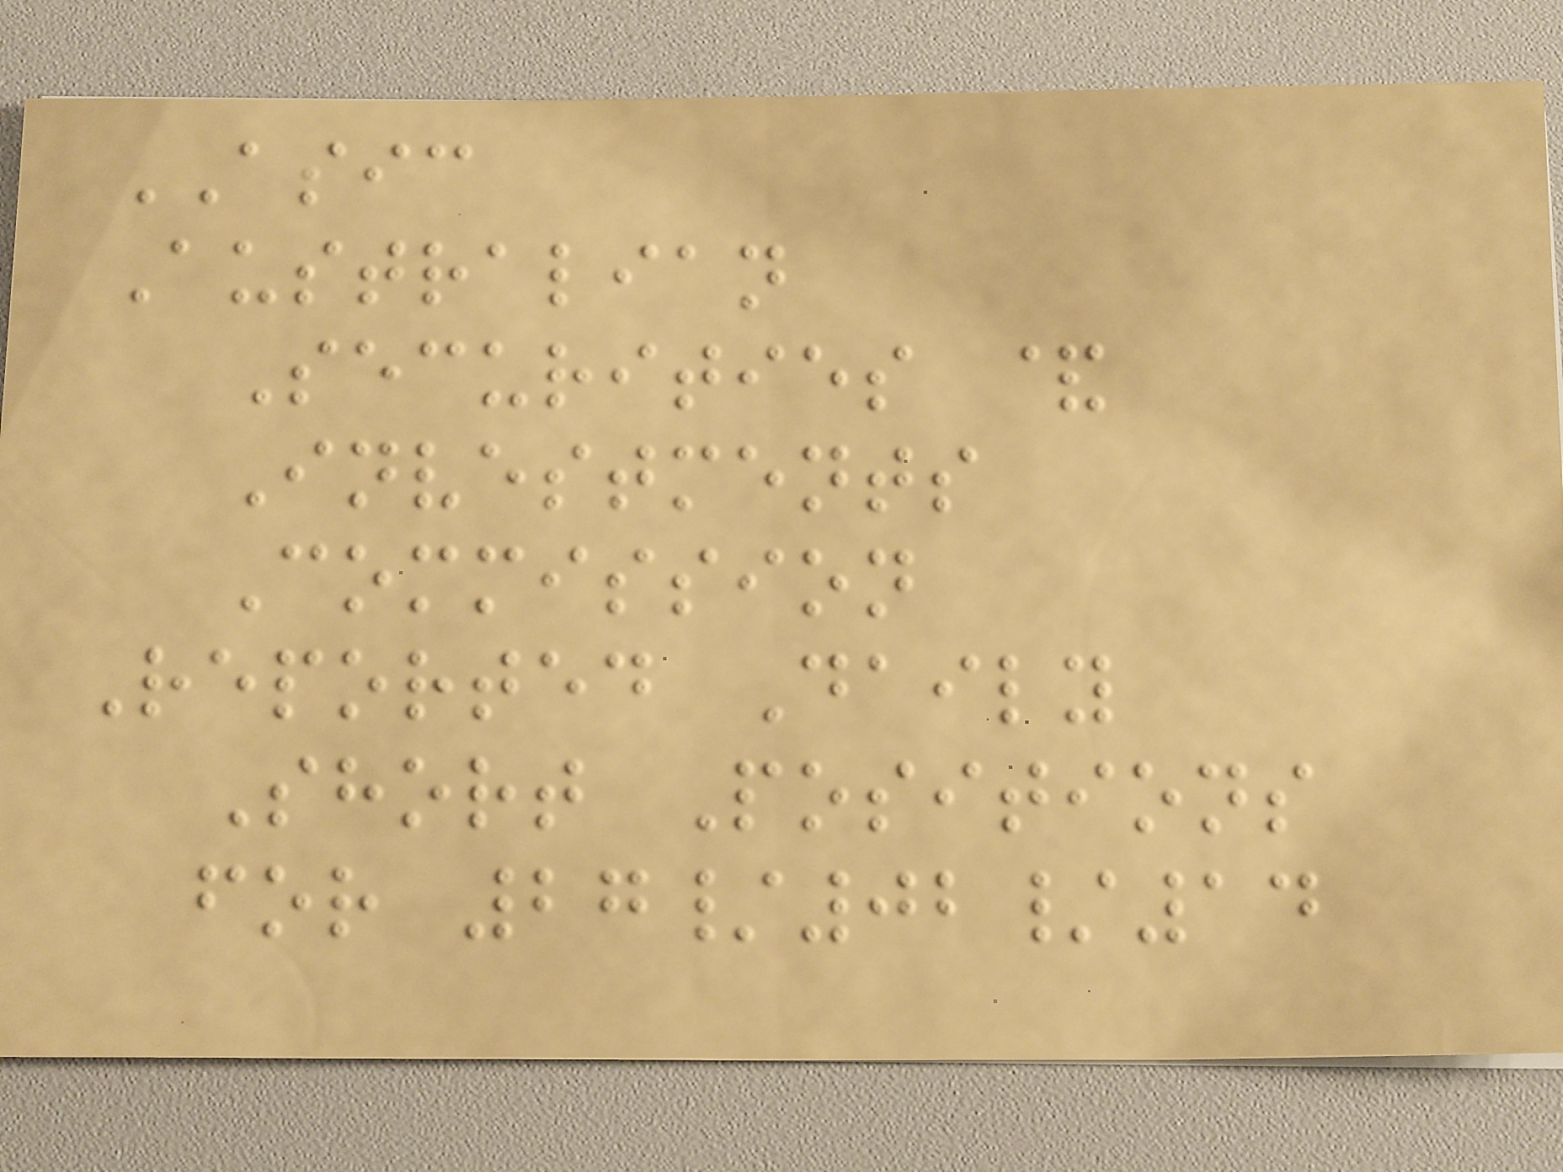ASIC
Australian
Securities &
Investments
Commission
Reported Daily
Short Positions
for 27/02/14
